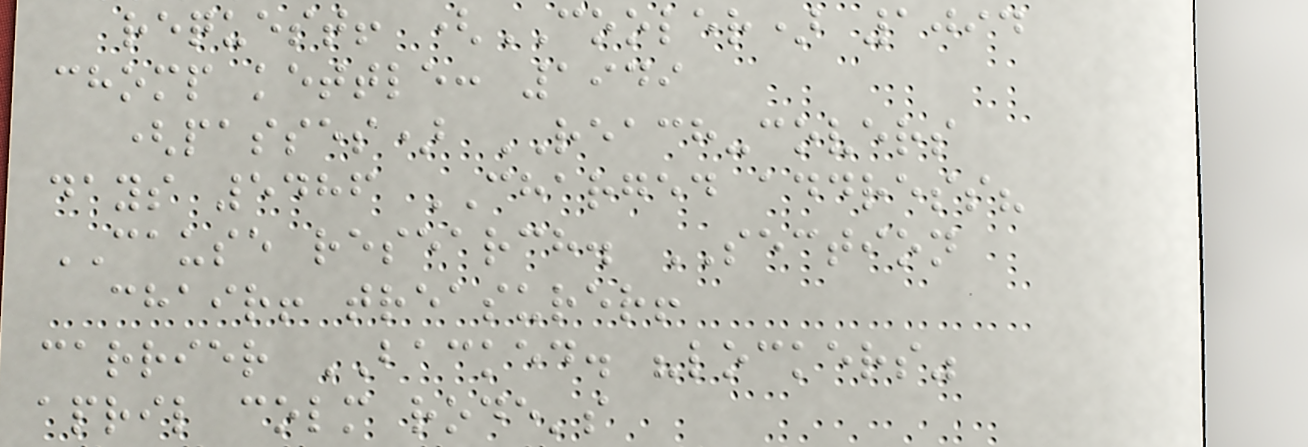request! (COOLER) 1094
chomp kettle: 1949
(passes) REACH-covers
days 5486 CHARGED address?
CAUSE research. SECTION
chair! treasurer!
carrier BACKED. "lockers"
april colm rode's
